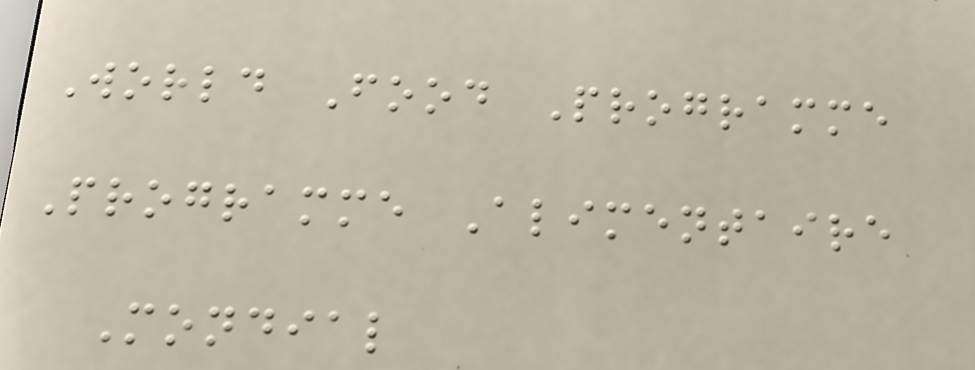World Food Programme
Programme Alimentaire
Mondial
